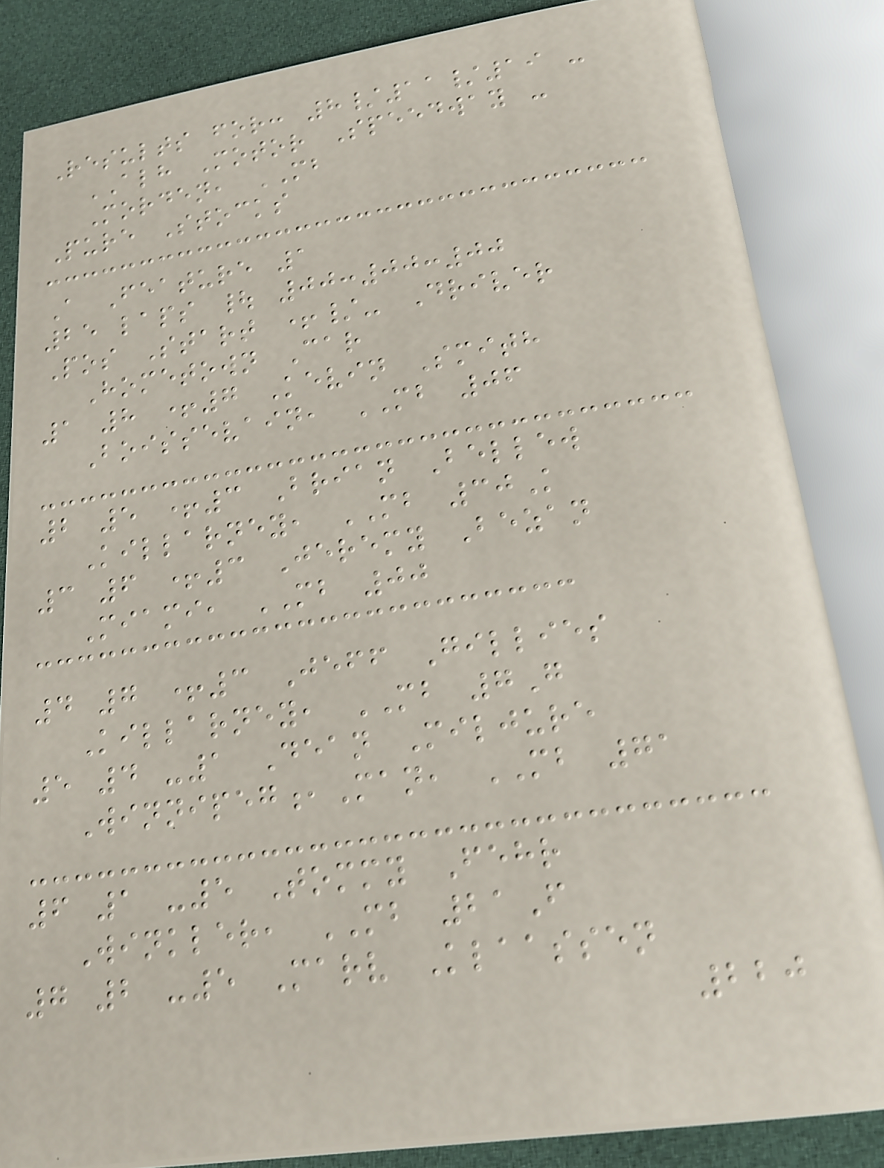Results for: 8/11/19 -
ALH Motor Speedway -
Morden, MB
Pure Stocks
A Feature 1
25 laps | 00:00:00
Pos Start +/- Driver
Hometown Car
1 8 +7 Kevin Smith
Boissevain, MB 06
2 5 +3 Brian Bellew
Killarney, MB 30K
3 6 +3 Jeremy Bezan
Miami, MB 00
4 7 +3 Jeff Gillies
Killarney, MB 7G
5 4 -1 Dean Miljure
Winnipeg,Man, MB 71
6 1 -5 Tommy Fehr
Winkler, MB 21F
7 2 -5 Marv Klaassen
220
